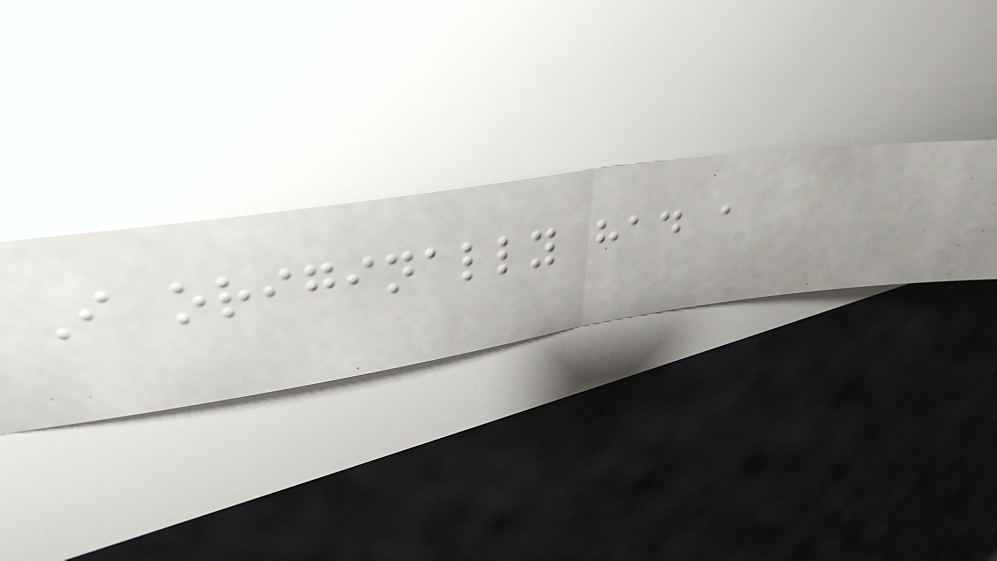I originally had a
